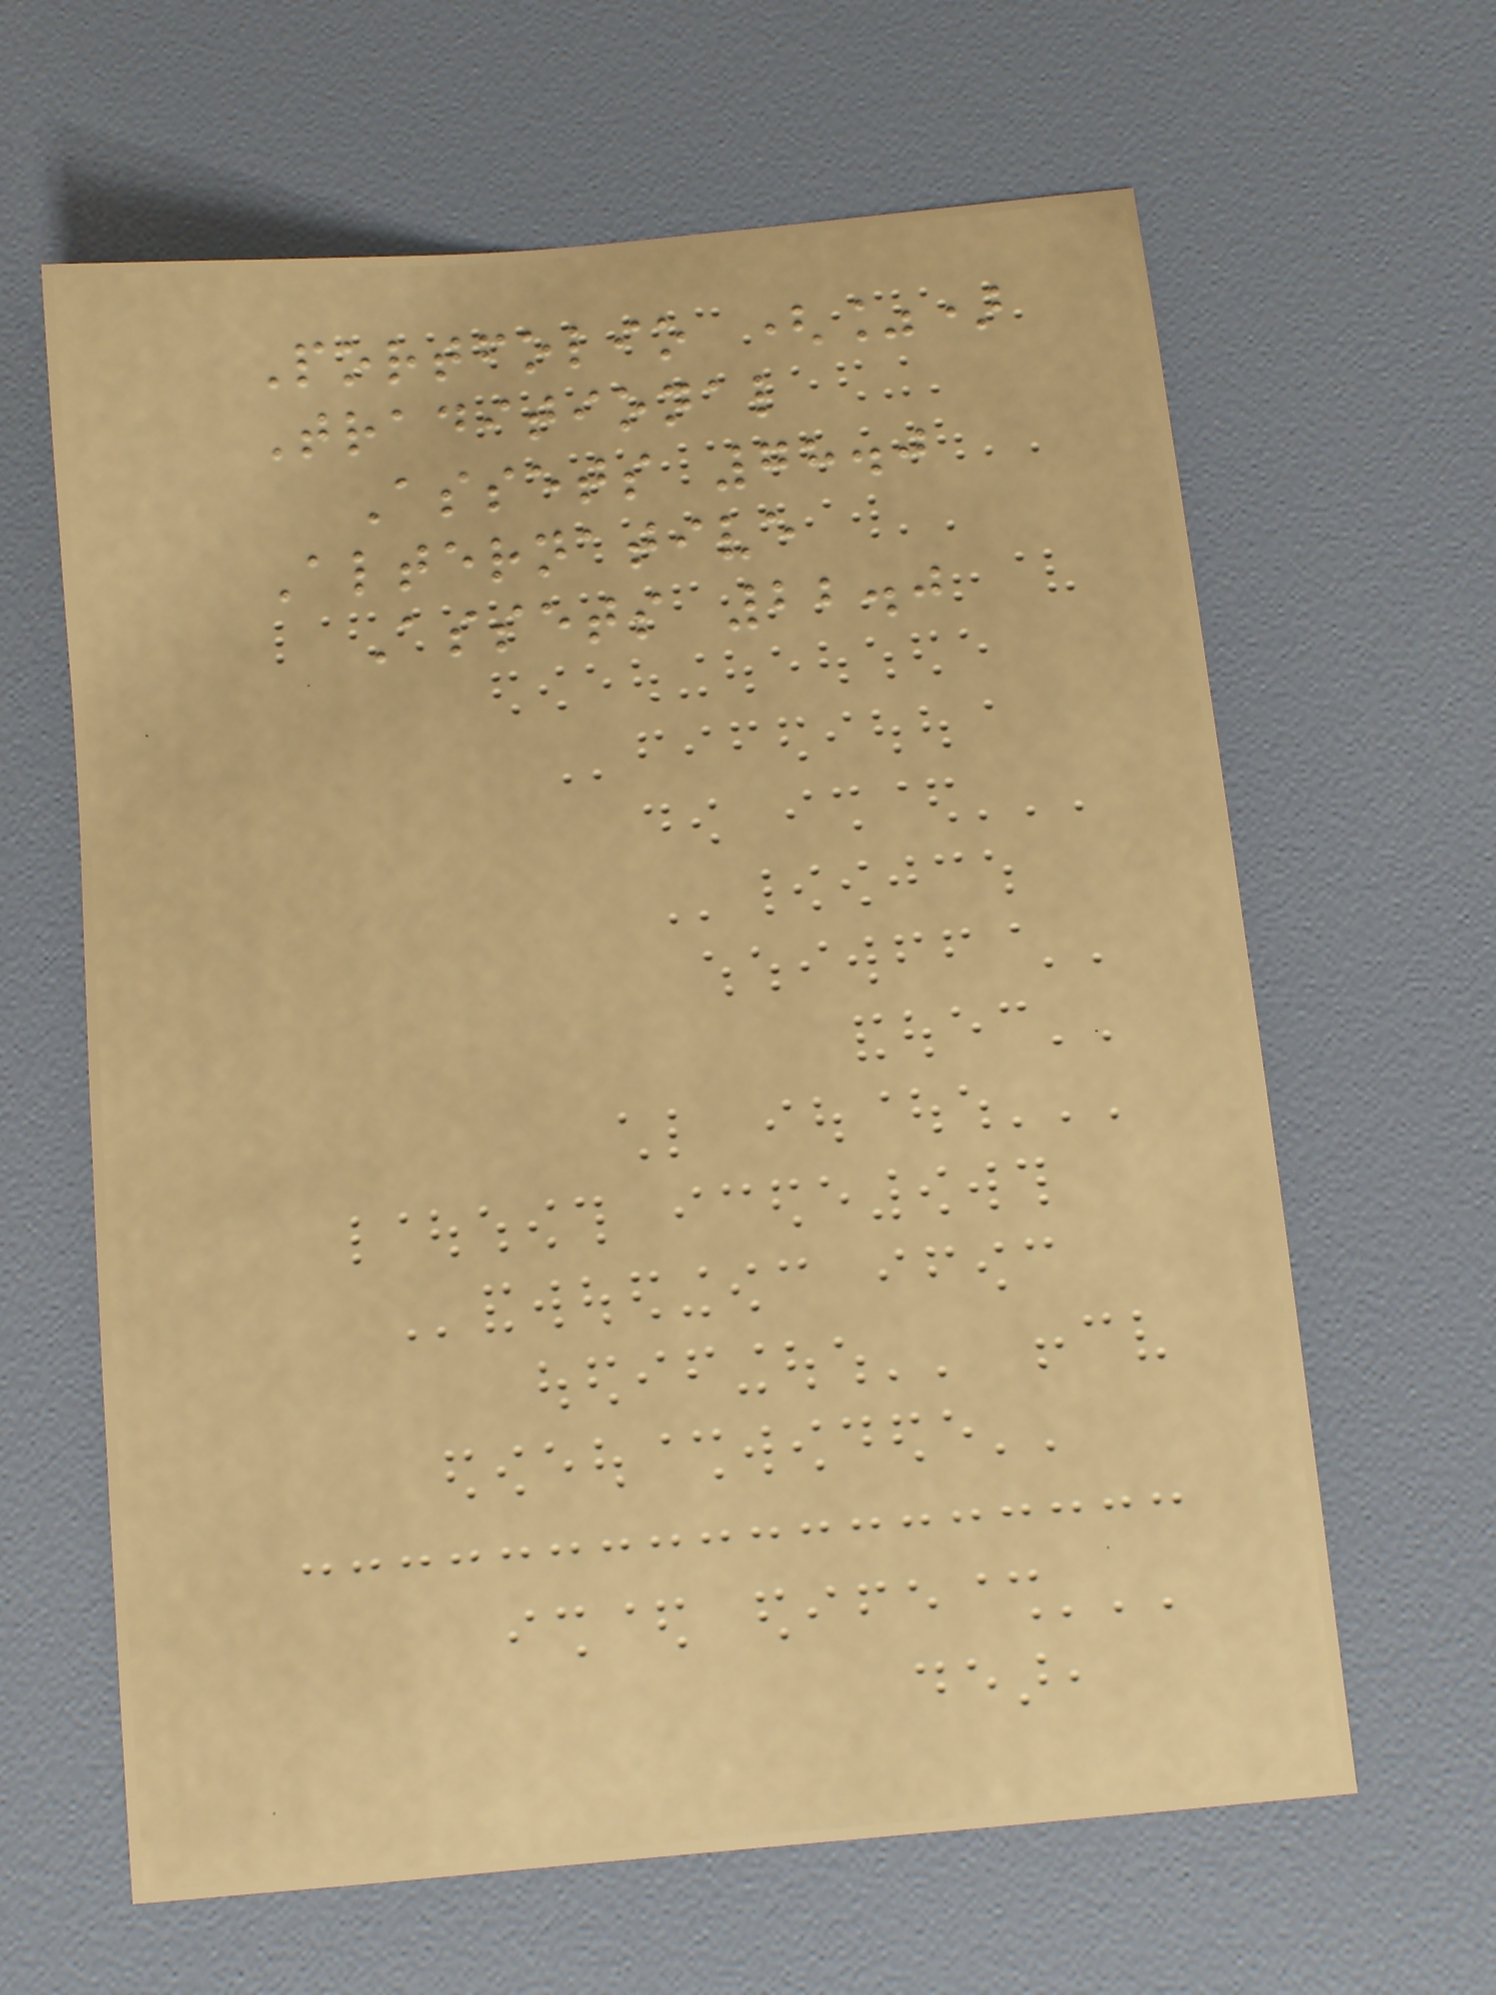Portfolio (%)
Traditional
Assets 78.0
Alternative
Assets 22.0
